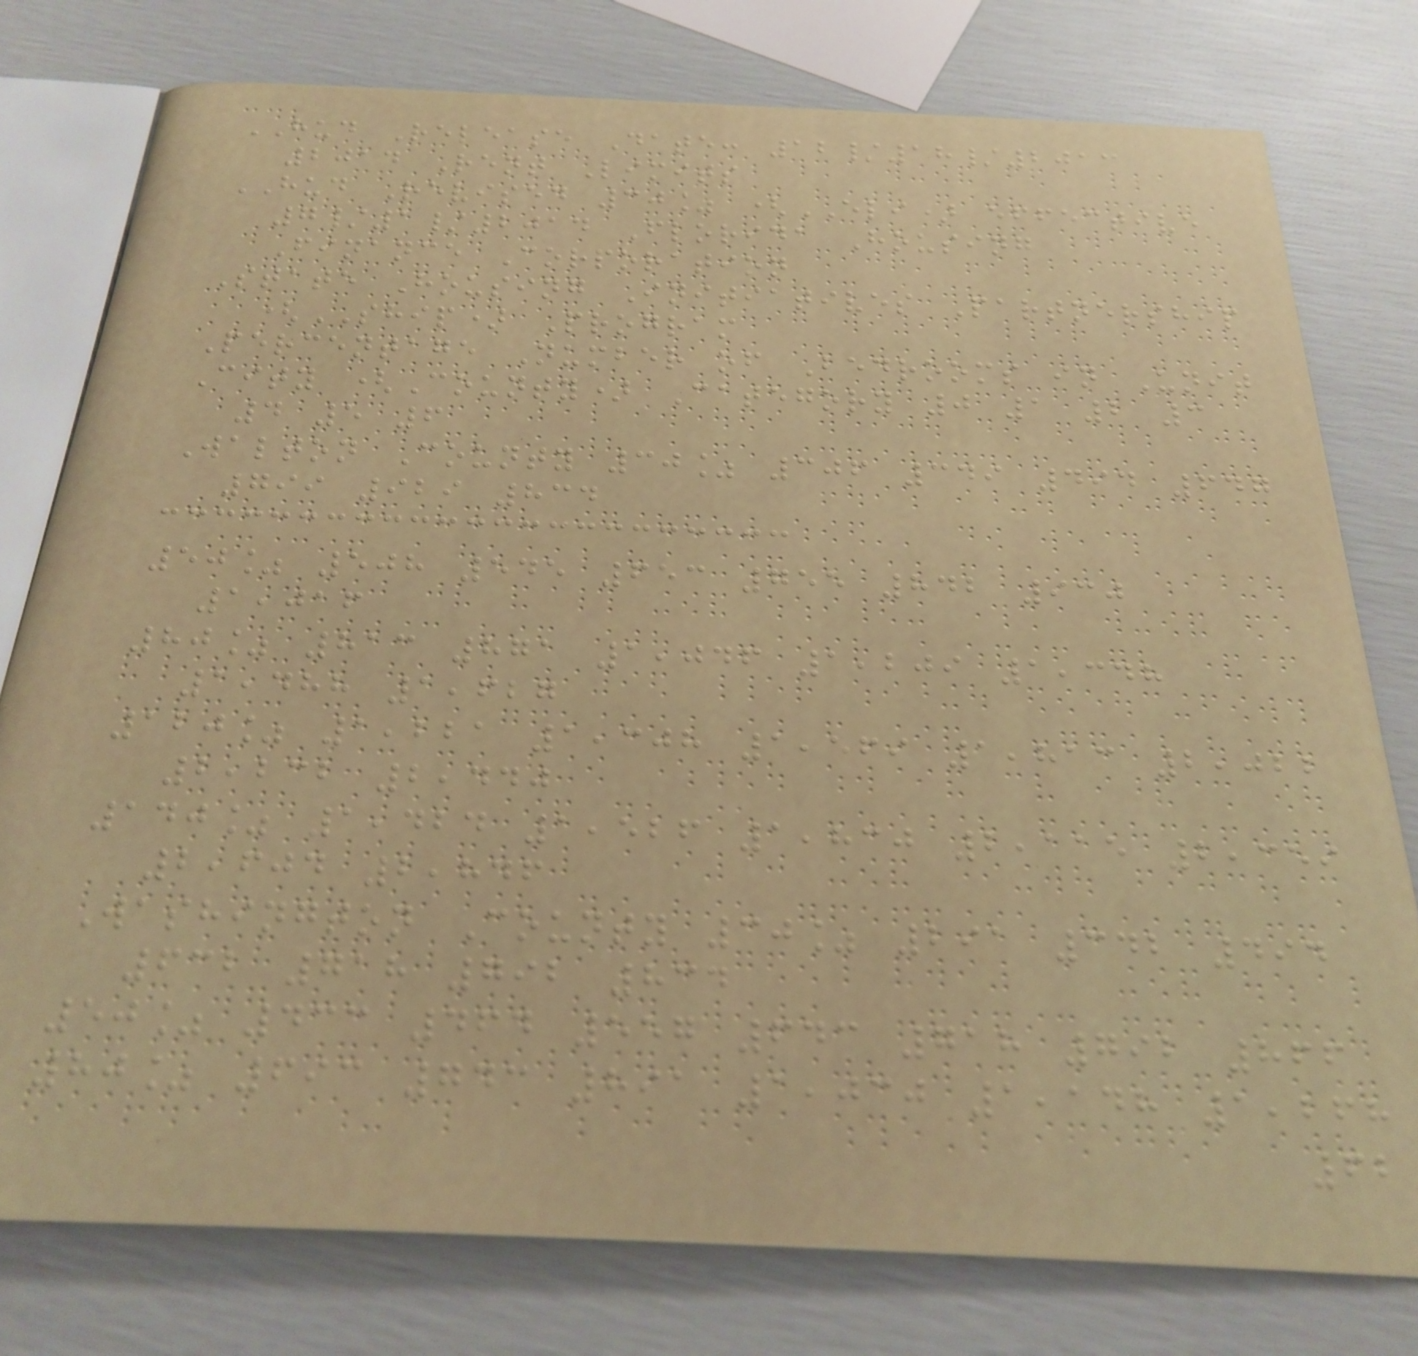HUD Release Date: 12/18/2013
2014 Rent Limits
HUD Revised 30% (ELI) effective
7/1/2014 Florida Housing
Finance Corporation
State Housing Initiatives Partnership
(SHIP) Program
Percentage Number of Bedrooms in Unit
City (County) Category 0 1 2 3
4 5 6
Walton County 30% 306 349 494 647
799 929 834
50% 508 545 653 755 842 930
1,016
80% 813 871 1,046 1,209 1,348
1,488 1,627
120% 1,221 1,308 1,569 1,813 2,022
2,232 2,440
140% 1,424 1,526 1,830 2,115 2,359
2,604 2,846
Washington County 30% 291 342 494
632 718 792 834
50% 433 464 557 643 718 792 866
80% 693 743 891 1,030 1,148 1,268
62
